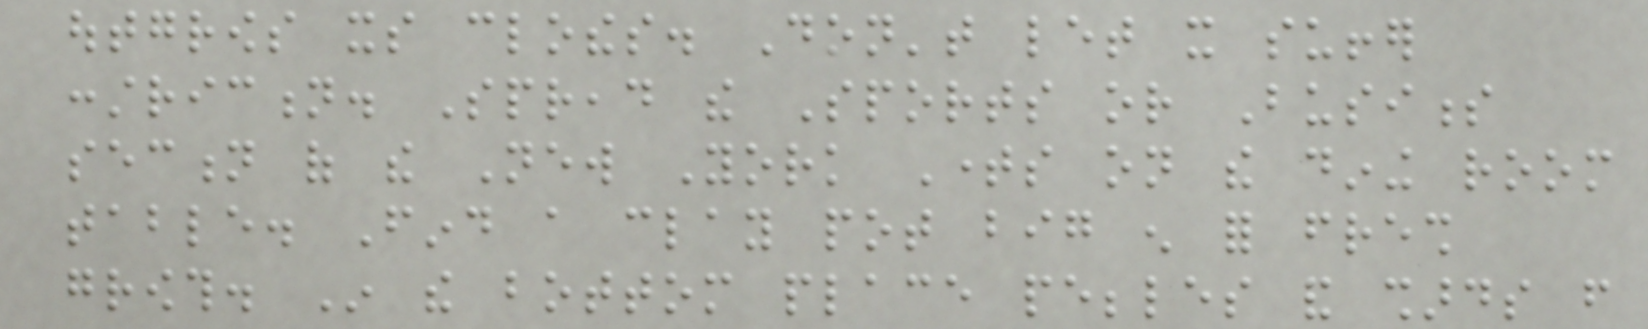outgrows its clothes. Don't let it suffer
constriction. Spread the Sports or Business
section of the New York Times on the dining room
table. Find a clay pot big enough for fresh
growth. In the bottom place pebbles and shards from
